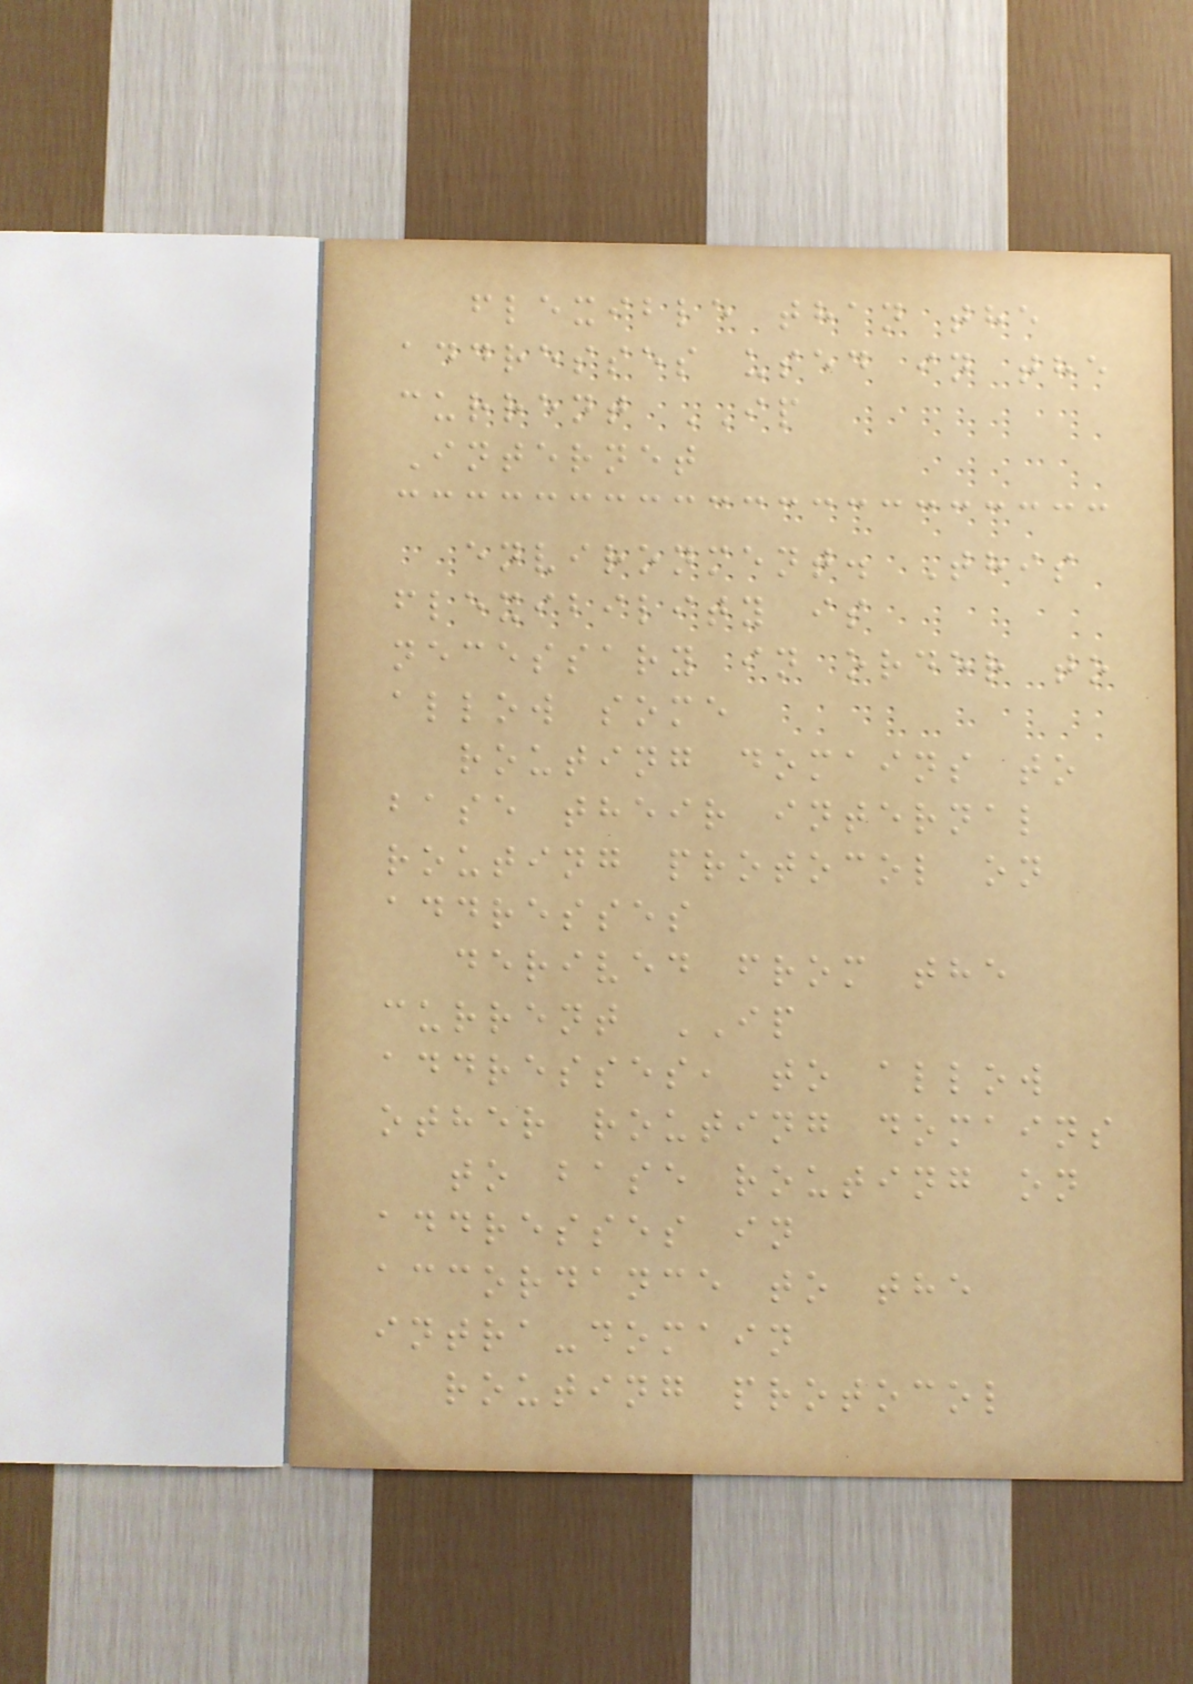flexible than the
addresses used in the
current IP
Internet
environment. This
flexibility is
necessary in order to
allow some
routing domains to
base their internal
routing protocol on
addresses
derived from the
current IP
addresses, to allow
other routing domains
to base routing on
addresses in
accordance to the
intra-domain
routing protocol
